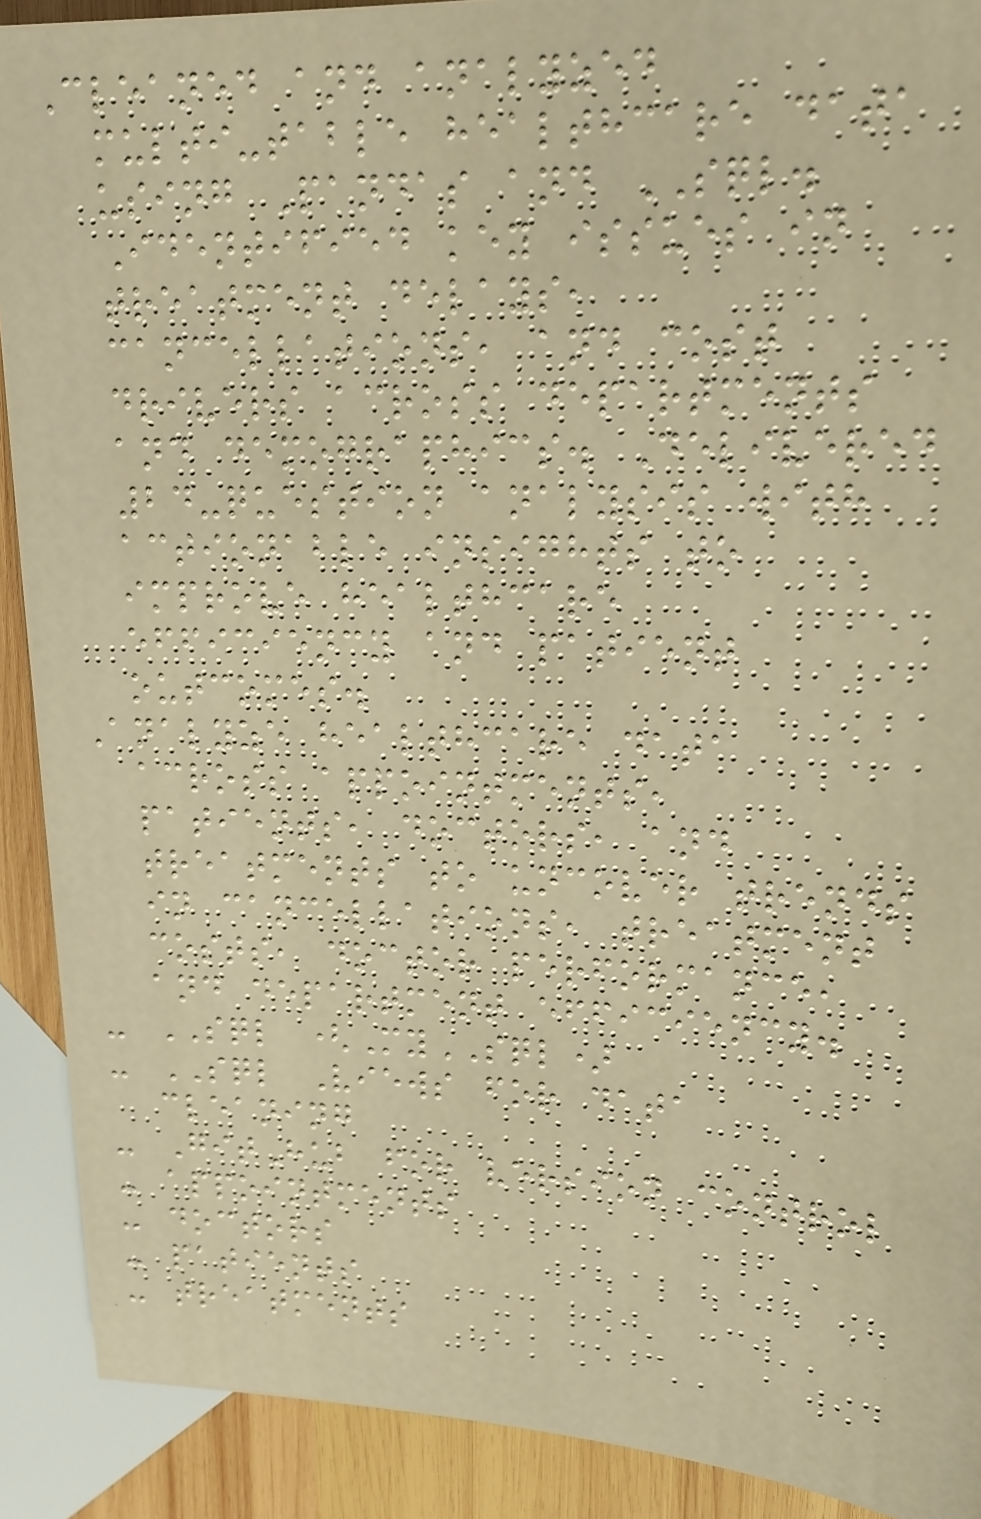Cleaned and analyzed
multi-table healthcare data
using Pandas and SQL.
Identified key issues in
treatment delays,
cancellations, and cost
drivers across departments
and demographics. Delivered
24-question analysis with
actionable insights to
improve healthcare
efficiency and patient
outcomes.
Analyze healthcare data
across appointments,
patients, doctors, and
treatments to uncover trends
in cancellations, treatment
costs, doctor performance,
and department efficiency.
- SQL (MySQL)
- SQL Views for data
cleaning
- GitHub for version control
- appointments
- doctors
- patients
- treatments
